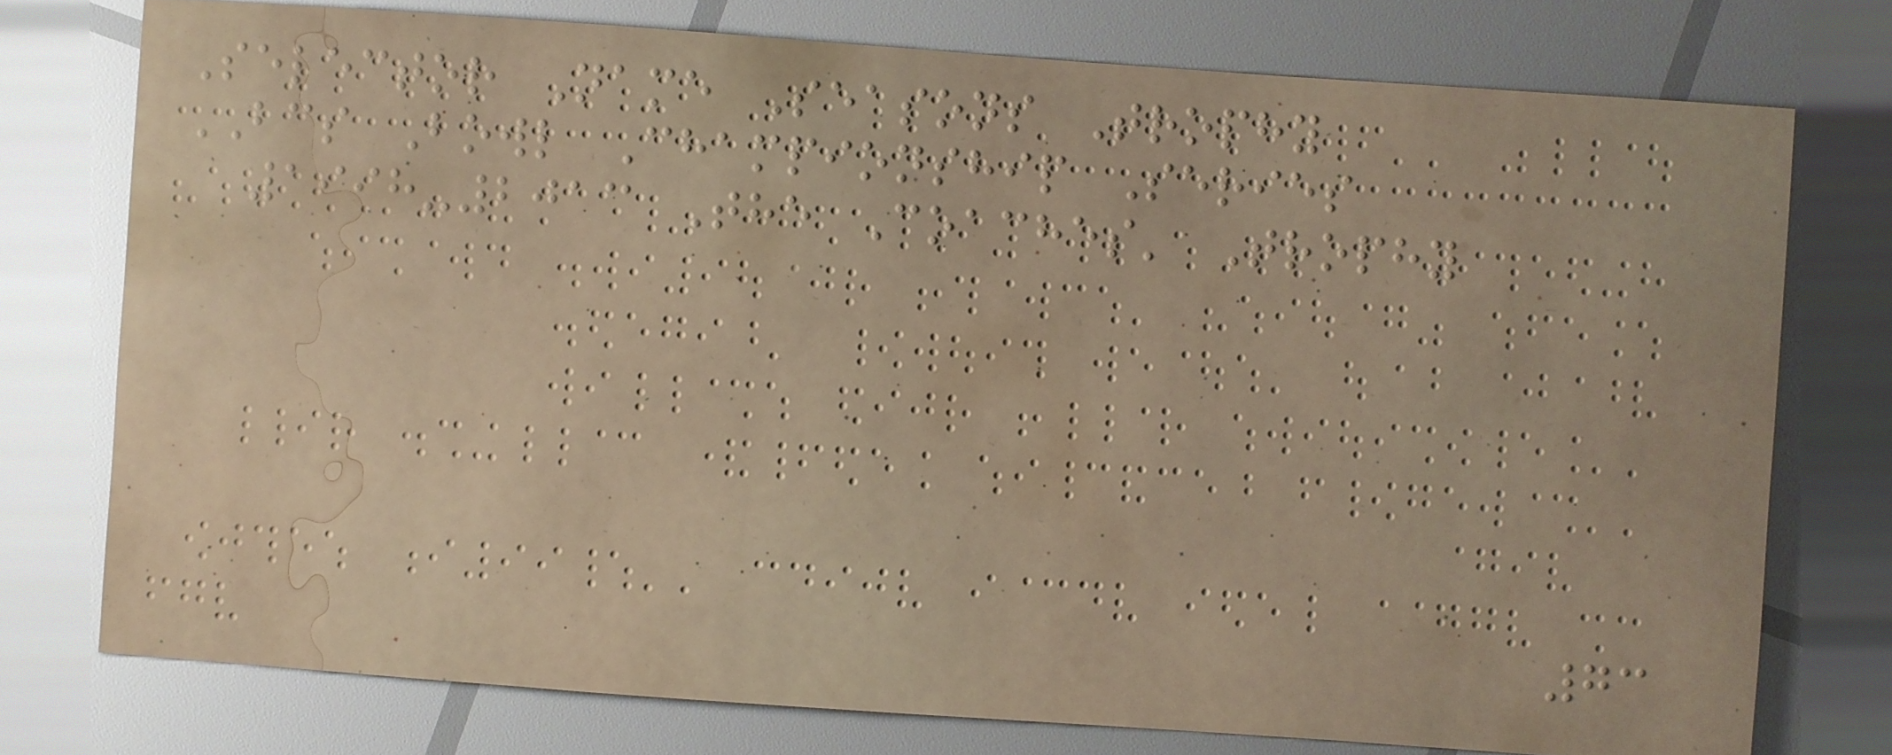Selector Name Seasons Trophy
BCS Bowl Championship Series
1998-2013 The Coaches' Trophy
73
